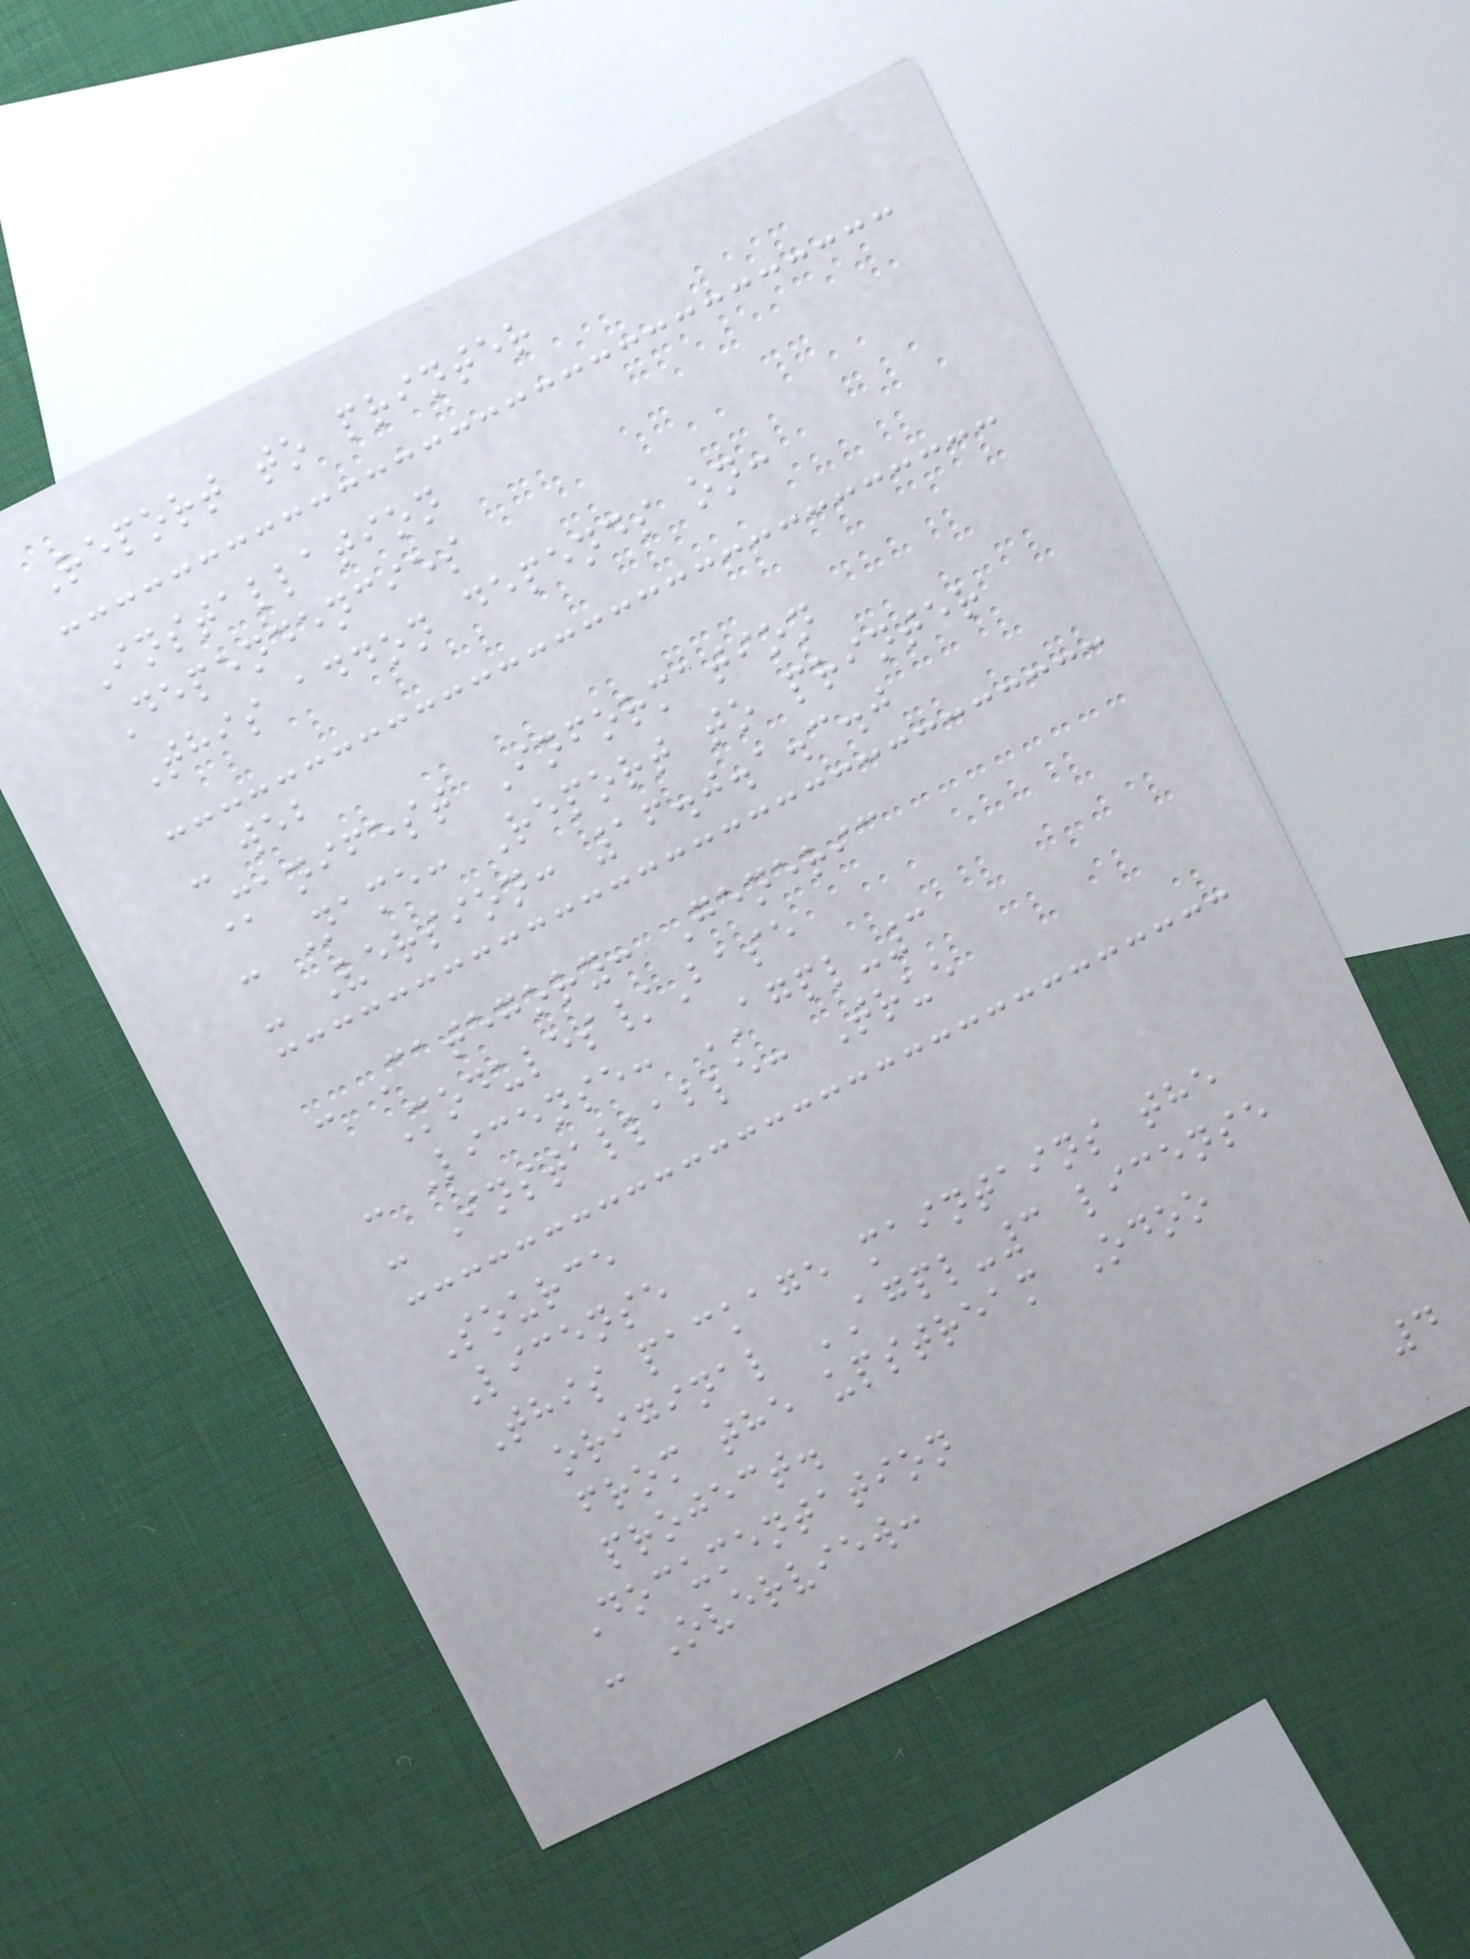Report to printer
Installation
Dependencies
This addon depends on:
- web
Manifest Information
- Name: Report to printer
- Version: 16.0.1.3.0
- Category: Generic
Modules/Base
- License: AGPL-3
- Installable: True
Source
License
This package maintains the
original AGPL-3 license
from the upstream Odoo
project.
Documentation
- Overview:
4
